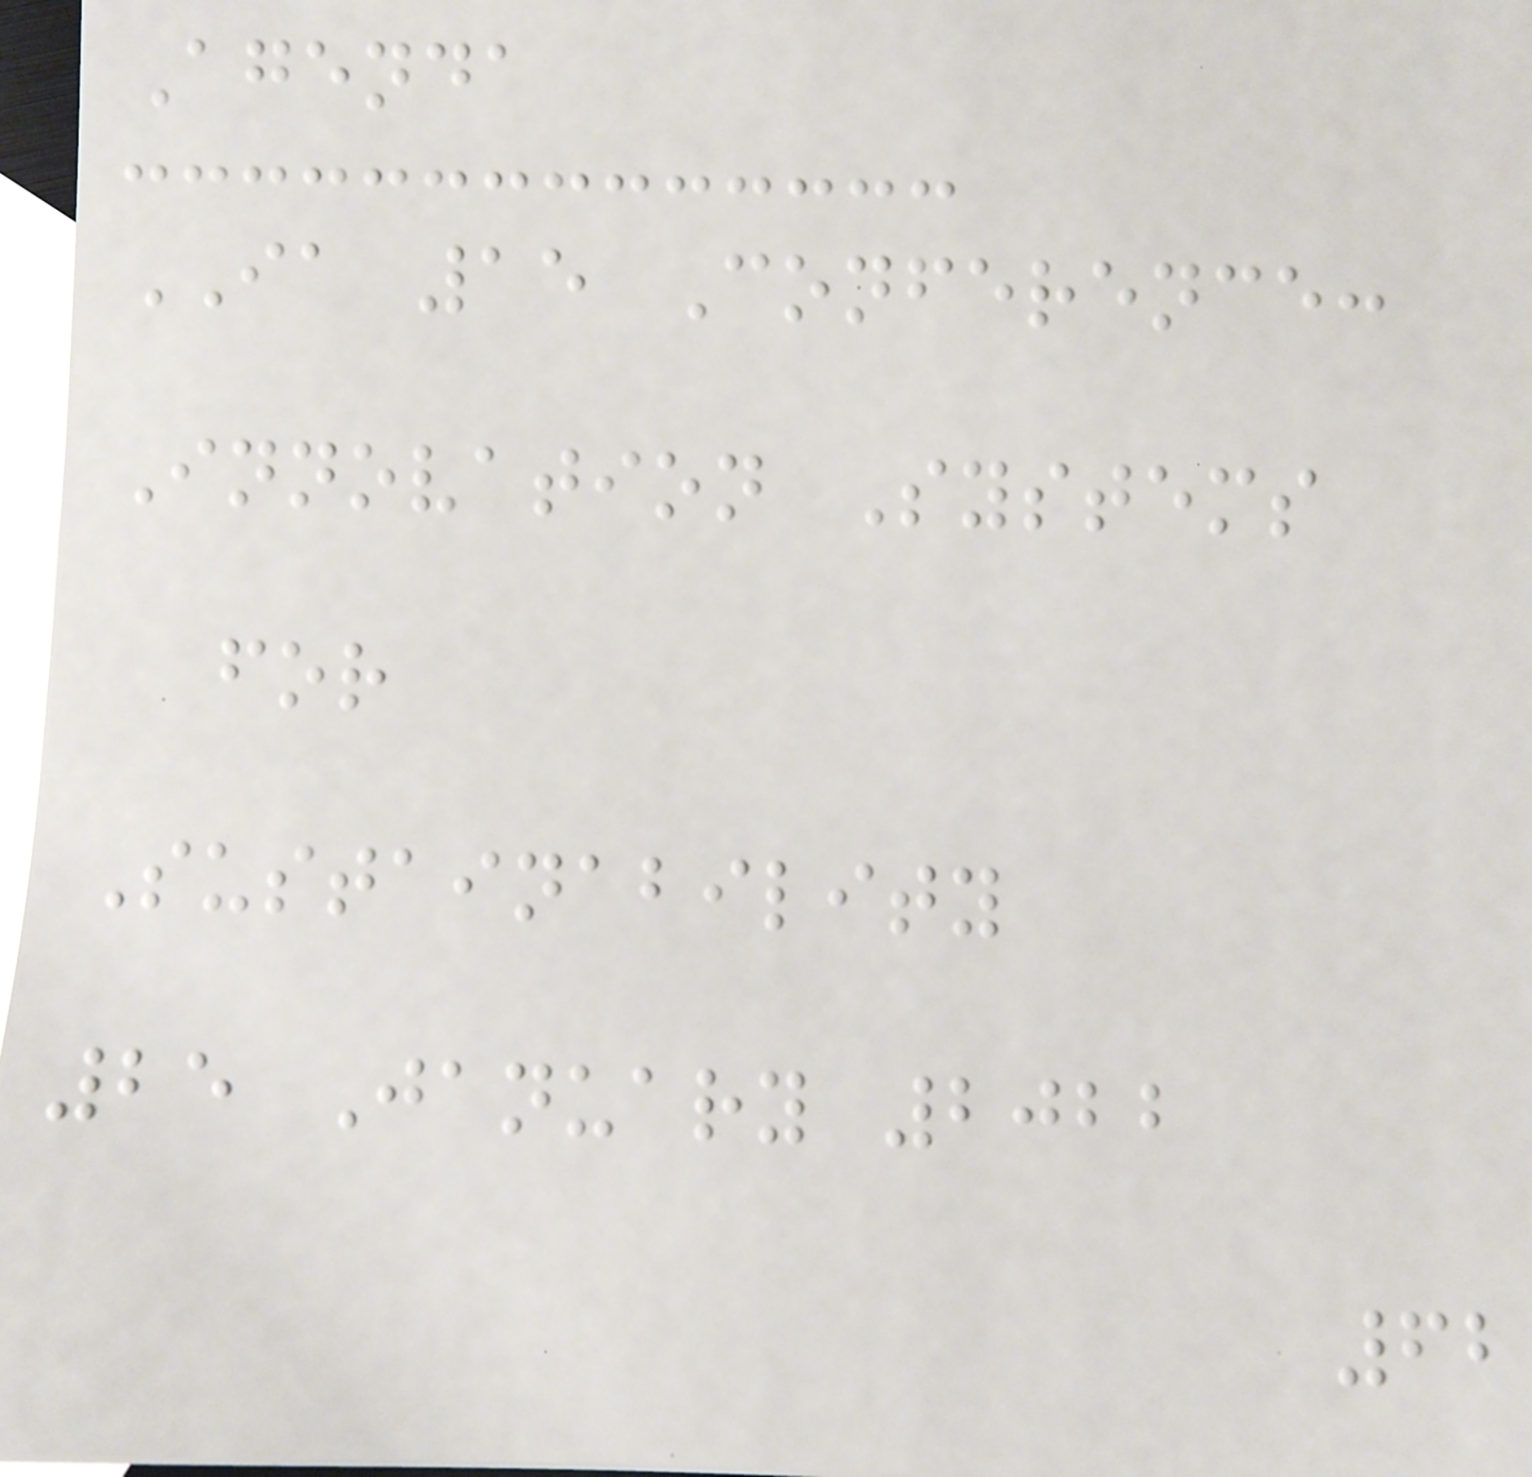Agenda
IA 15 Conference:
Innovation Systems
for
Sustainability
25 January 2022
62
